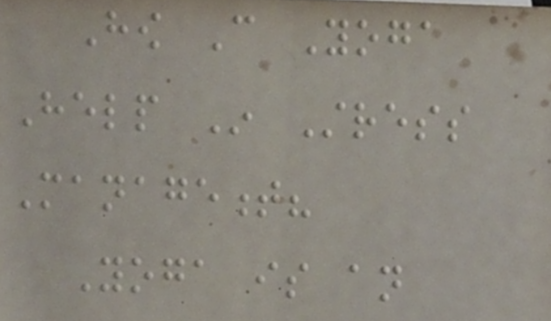How Can Yoga
Help In Stress
Management?
Yoga is an
